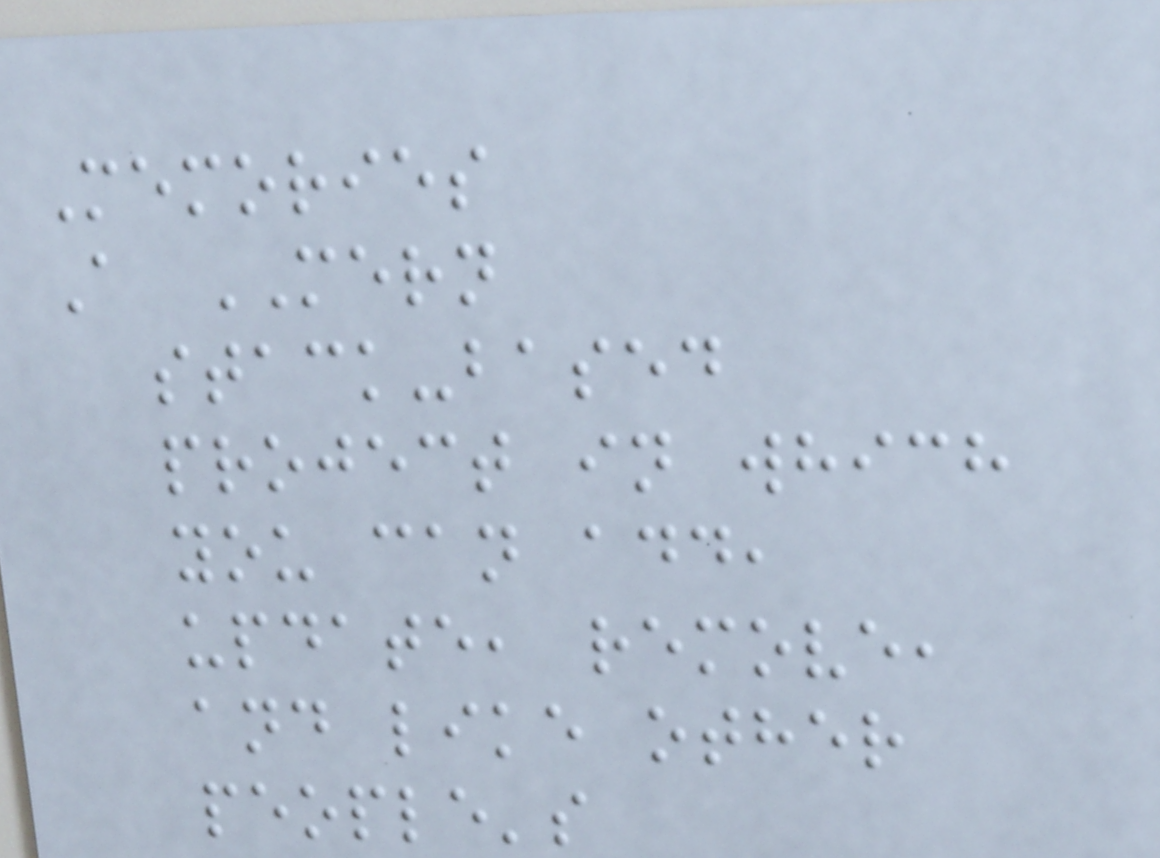Memories
A MERN
stack-based
project in which
you can add,
update, remove,
and like other
people's
